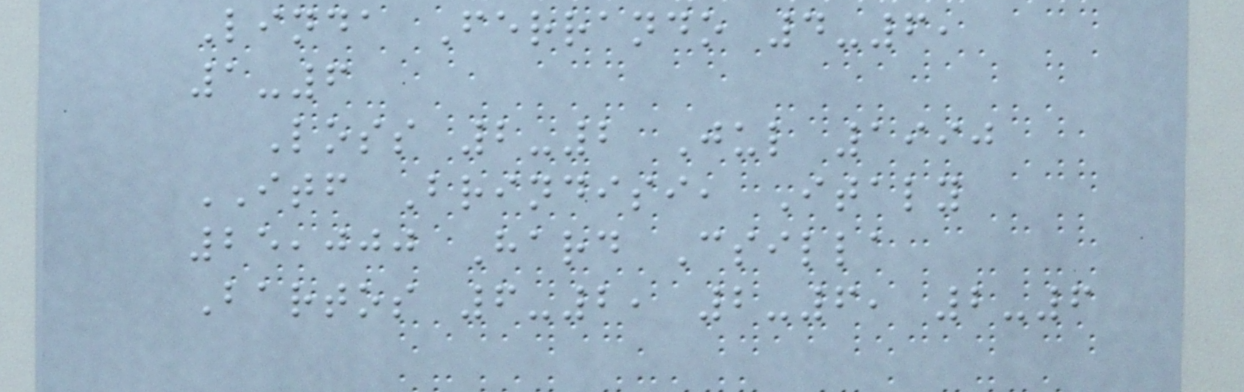Linda Ferrando 4-6,
1-6
Loss 2-2 Jul 1990
ITF Brindisi, Italy
25,000 Hard Csilla
Bartos 6-2, 2-6, 2-6
